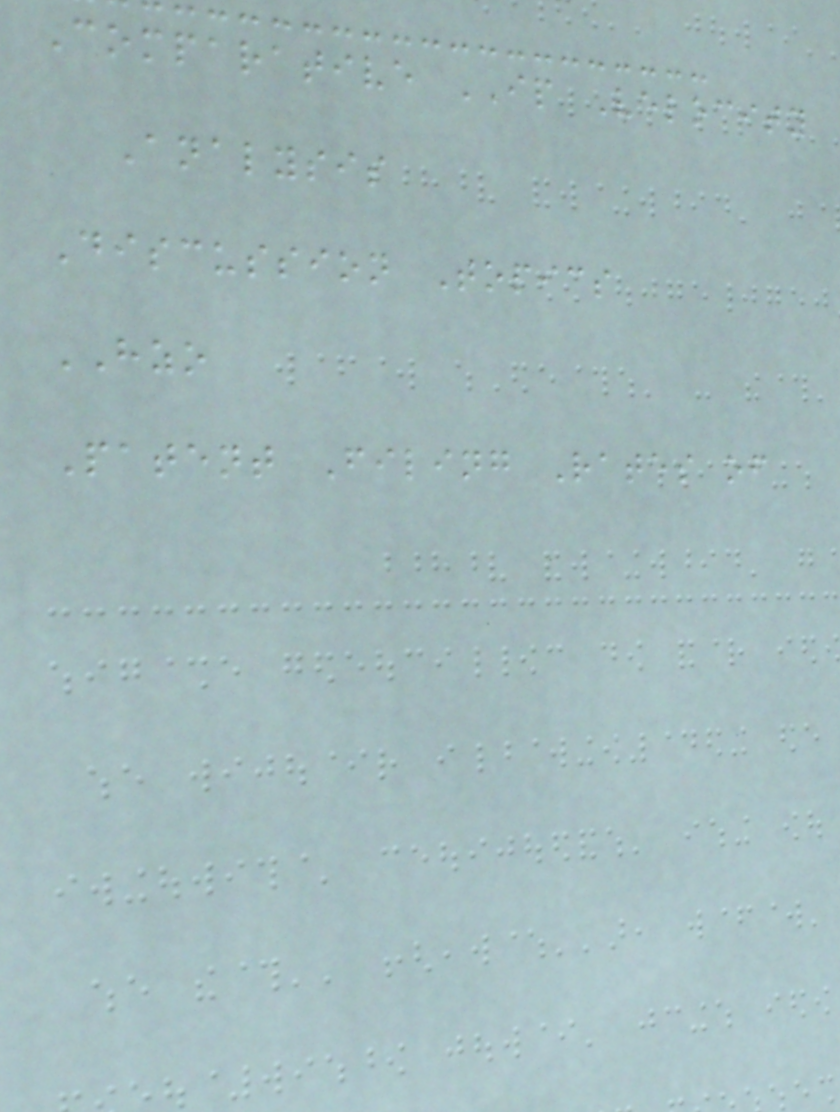Comparative IP Velocity
Analysis
Discussion Topics
HZO
Patent Filing Rates of
